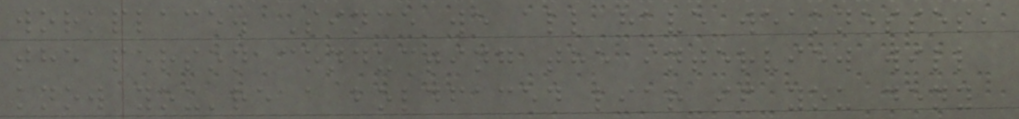workplace. Since we all have weaknesses,
the person conducting the interview will
know you're a boldfaced liar if you deny
